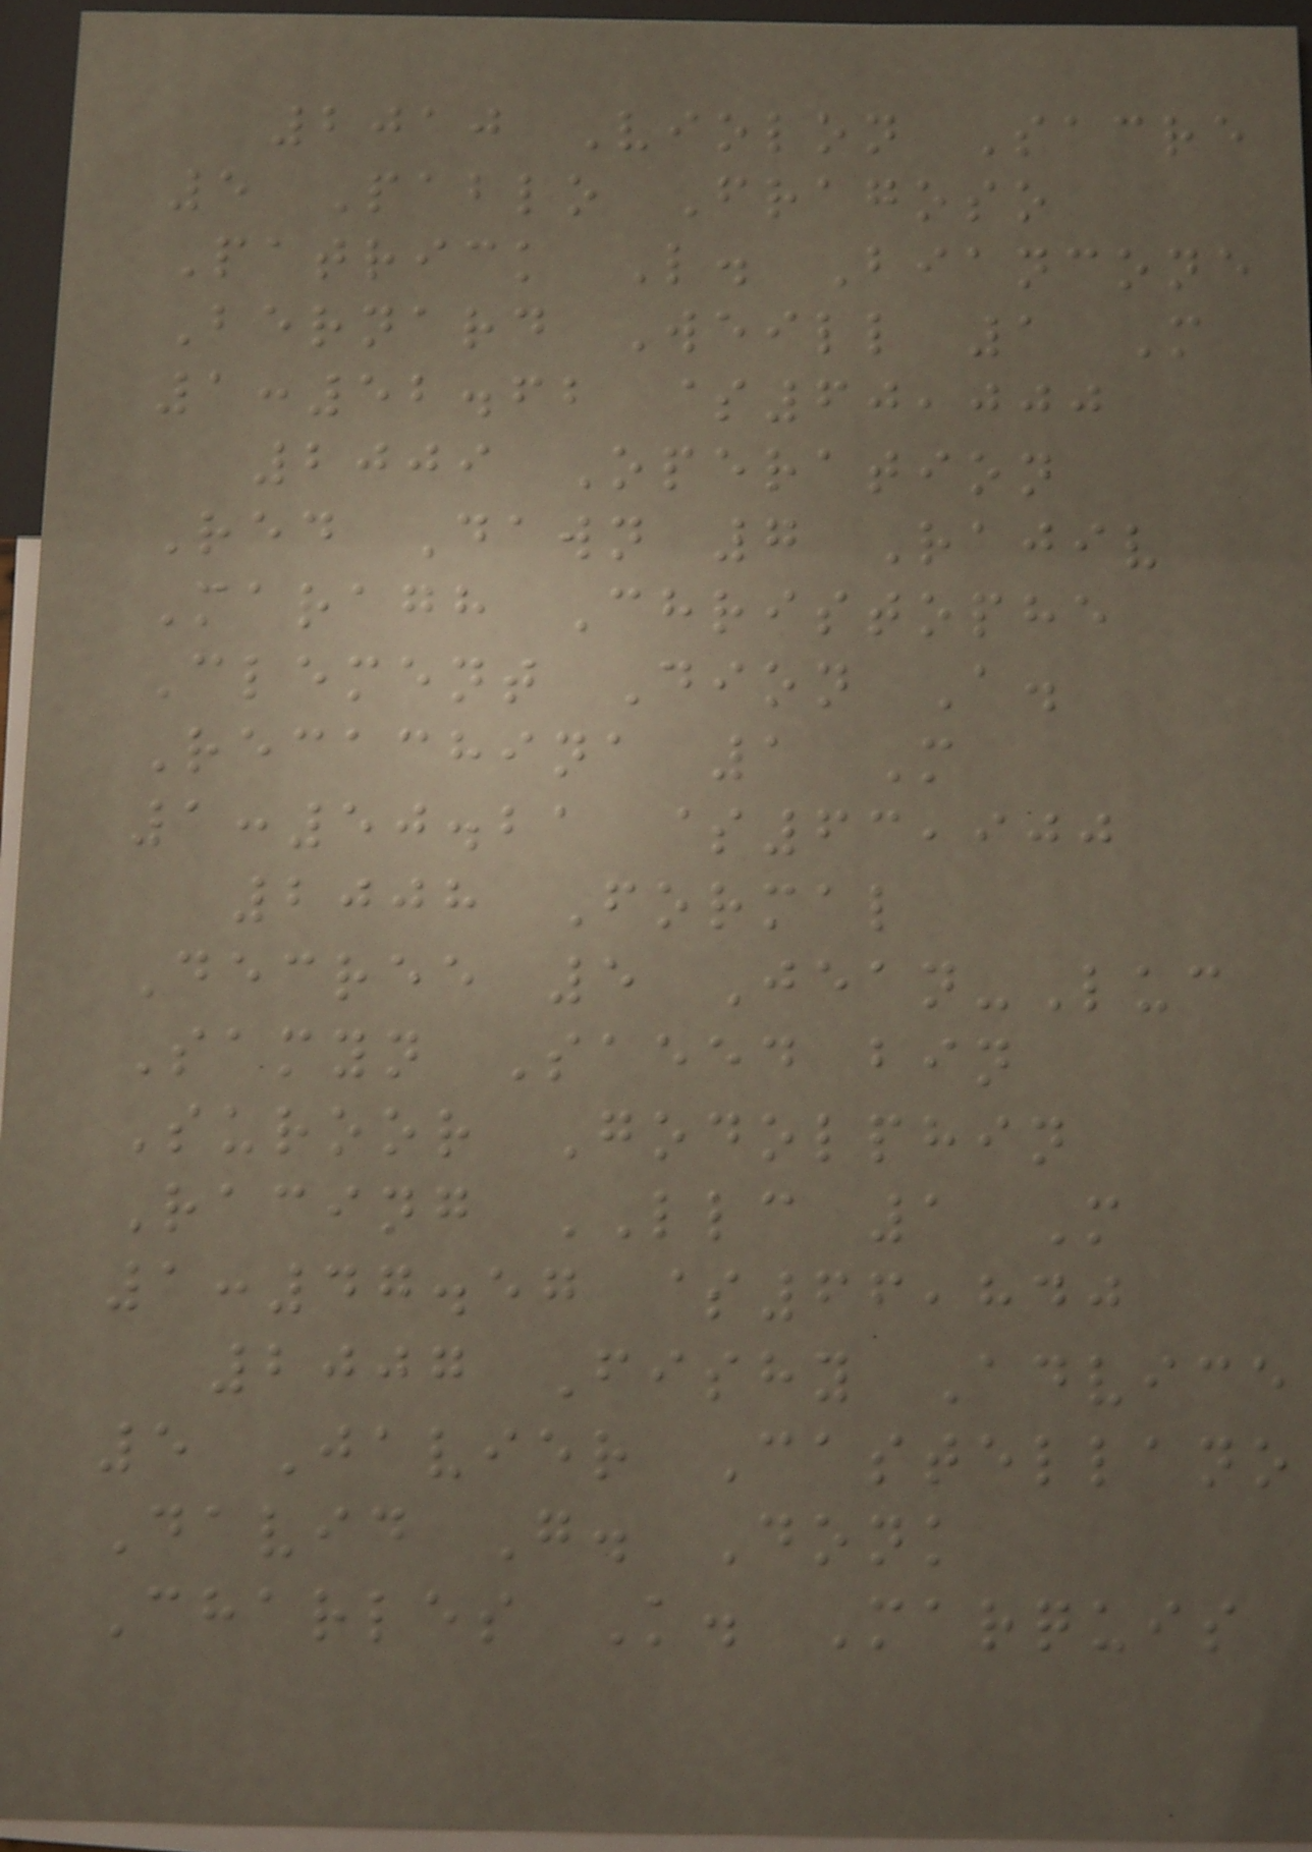2010 Violon Sacre
5 Pablo Fragoso
Patrick L. Biancone
Bernard Weill 1 M
1:52.62 $60,000
2009 Operation
Red Dawn 7 Rajiv
Maragh Christophe
Clement Dion A.
Recachina 1 M
1:50.21 $63,900
2008 Formal
Decree 5 Jean-Luc
Samyn Saeed bin
Suroor Godolphin
Racing LLC 1 M
1:47.57 $66,840
2007 Fishy Advice
5 Javier Castellano
David G. Donk
Charles K. Marquis
